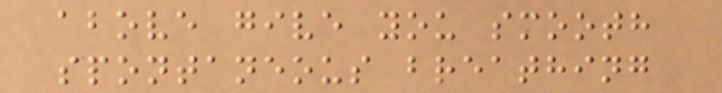above give you smooth
spontaneous breathing
